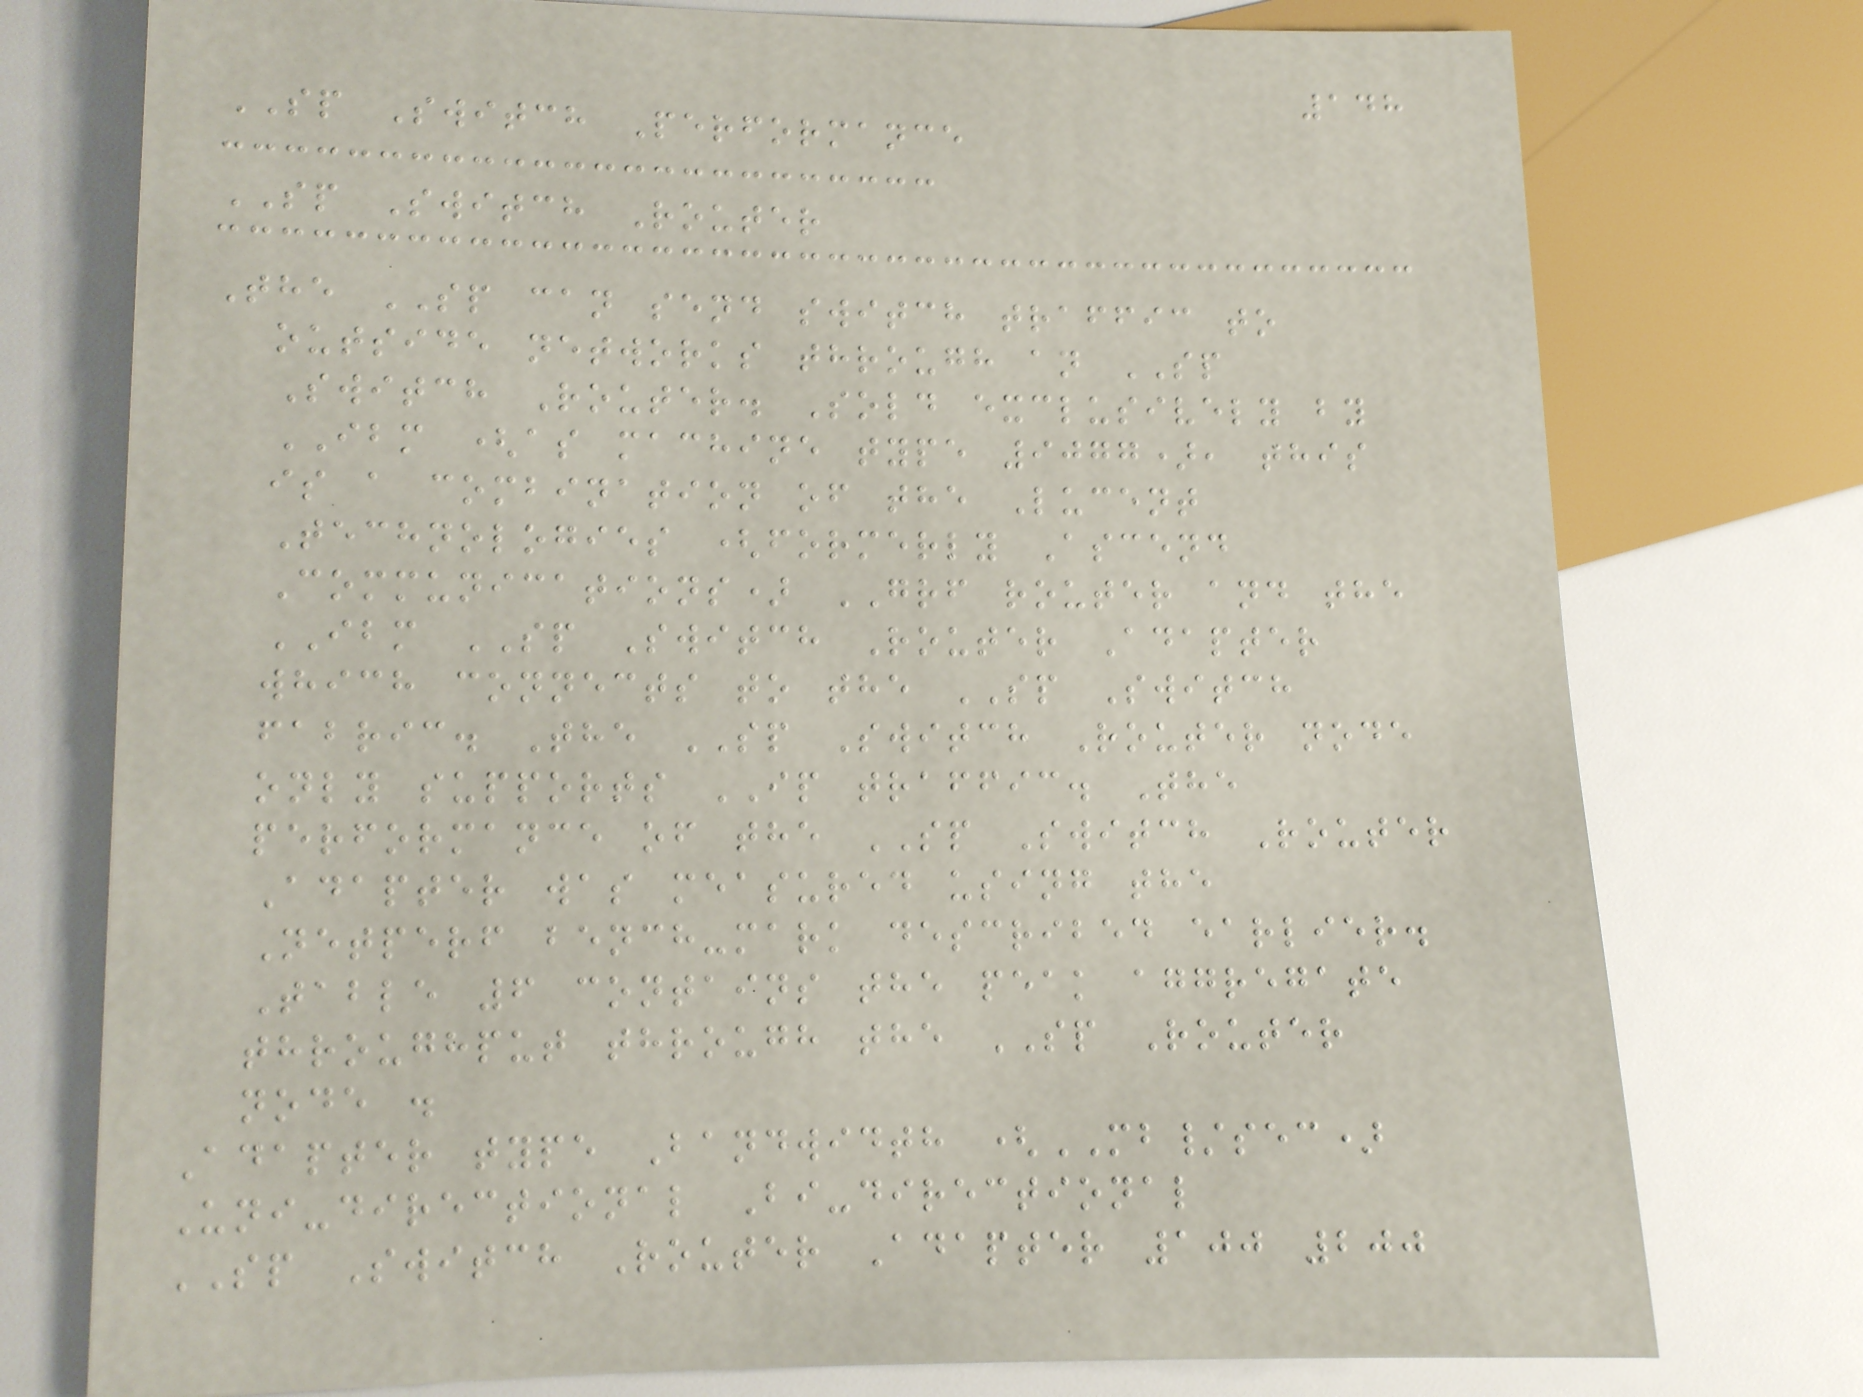148
SP Switch Performance
SP Switch Router
The SP can send switch traffic to
outside networks through an SP
Switch Router. Sold exclusively by
IBM (as machine type 9077), this
is a combination of the Lucent
Technologies (formerly Ascend
Communications) GRF router and the
IBM SP Switch Router Adapter
which connects to the SP Switch
fabric. The SP Switch Router node
only supports IP traffic. The
performance of the SP Switch Router
Adapter was measured using the
Netperf bench-mark described earlier.
Table 6 contains the peak aggregate
throughput through the SP Router
node .
Adapter type Bandwidth (MB/sec)
Uni-directional Bi-directional
SP Switch Router Adapter 100 200
